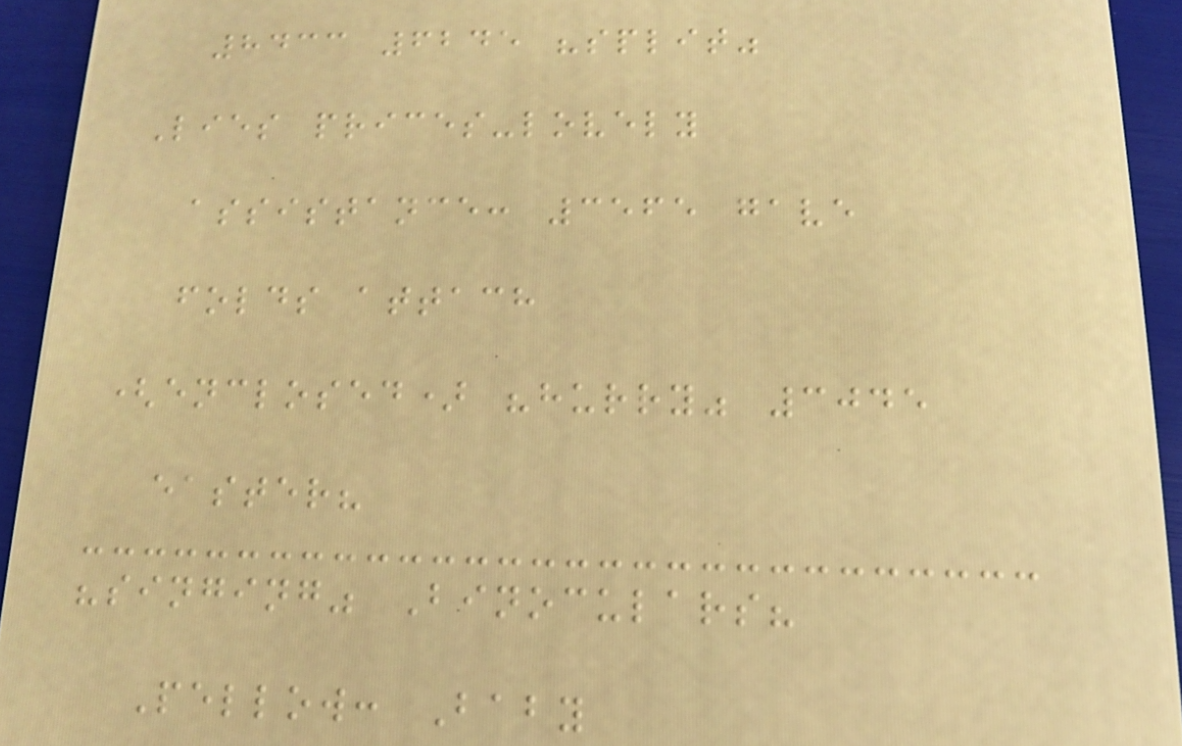8433 6245 "split"
Lies prices-lovely
assistance: 3565 gave
folds attach
(enclosed) "hurry" 3045
easter?
"singing" Binoculars?
Pellow: Baby
